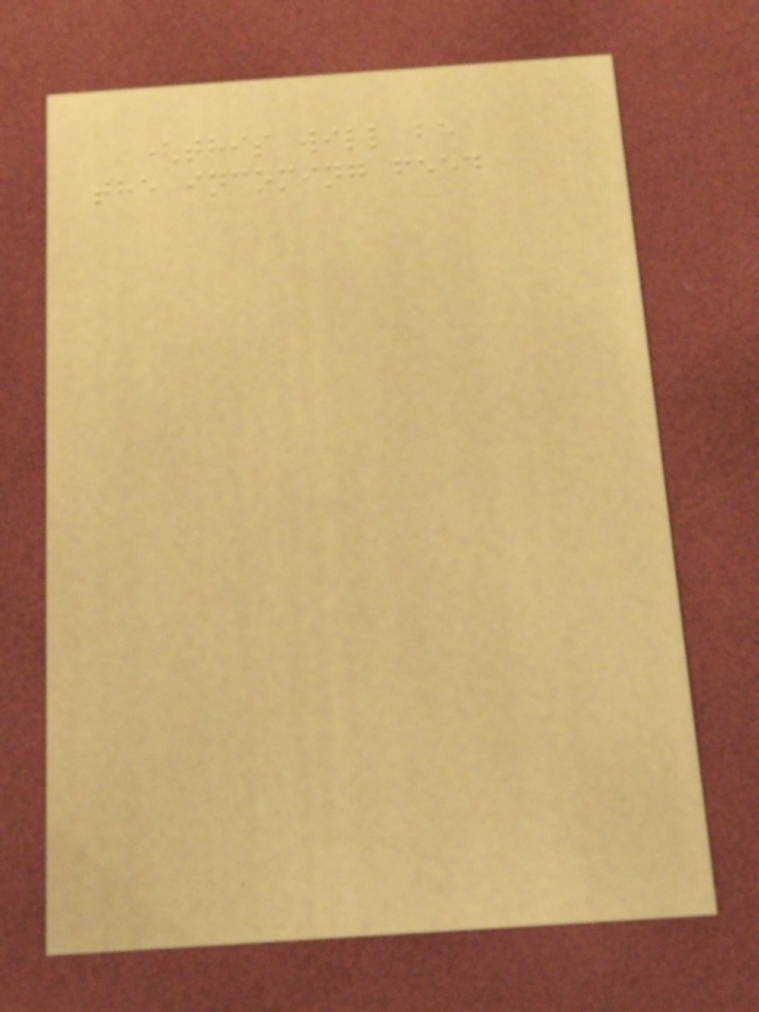(this will be
the incoming feed
